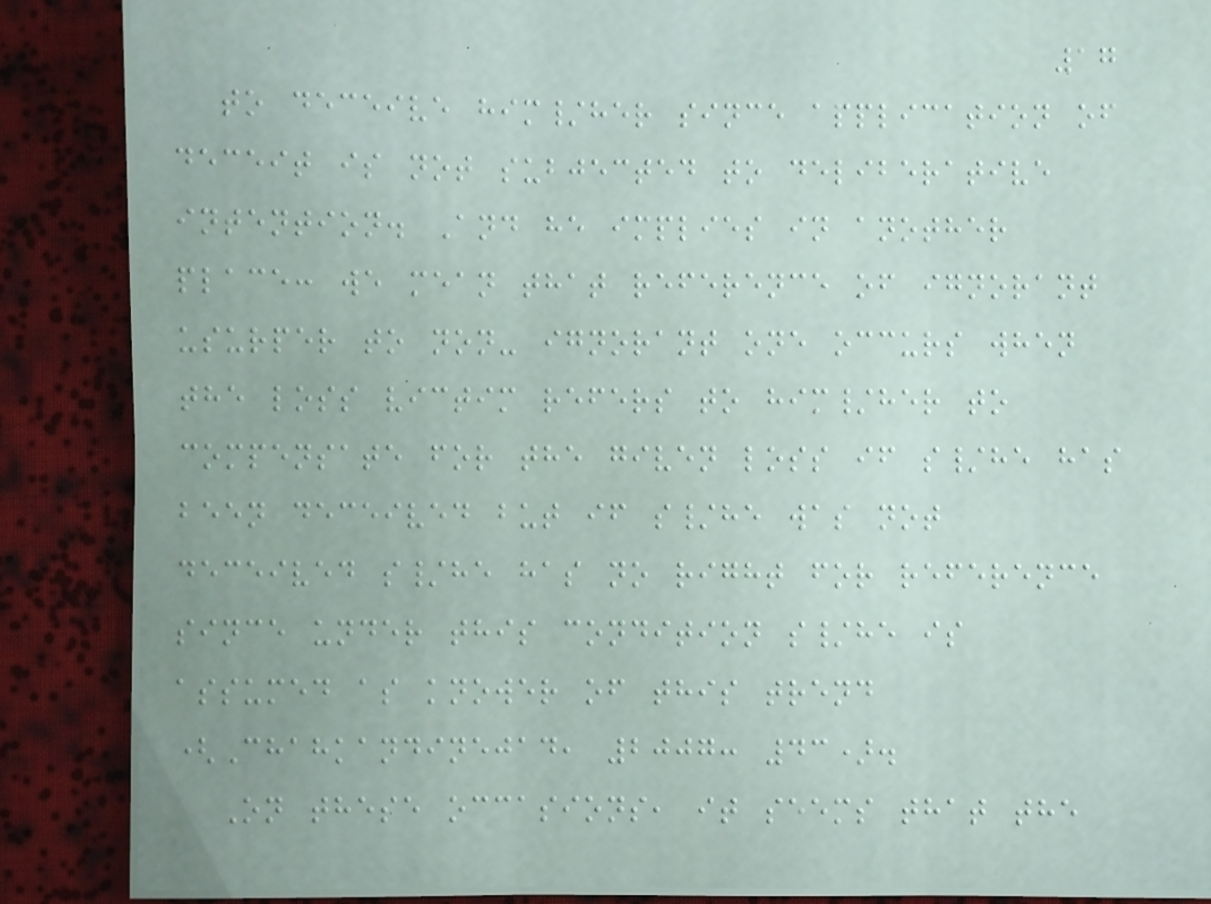17
to deceive him/her since application of
deceit is not subjected to deliberative
intention. And he implies in another
place: we mean that reference of ignorant
usurper to non- ignorant one occurs when
the loss victim refers to him/her to
compensate for the given loss if s/he has
been deceived but if s/he was not
deceived s/he has no right for reference
since under this condition s/he is
assumed as knower of this trend
(Chahkandinejad, 2007: 43).
On these occasions, it seems that the
